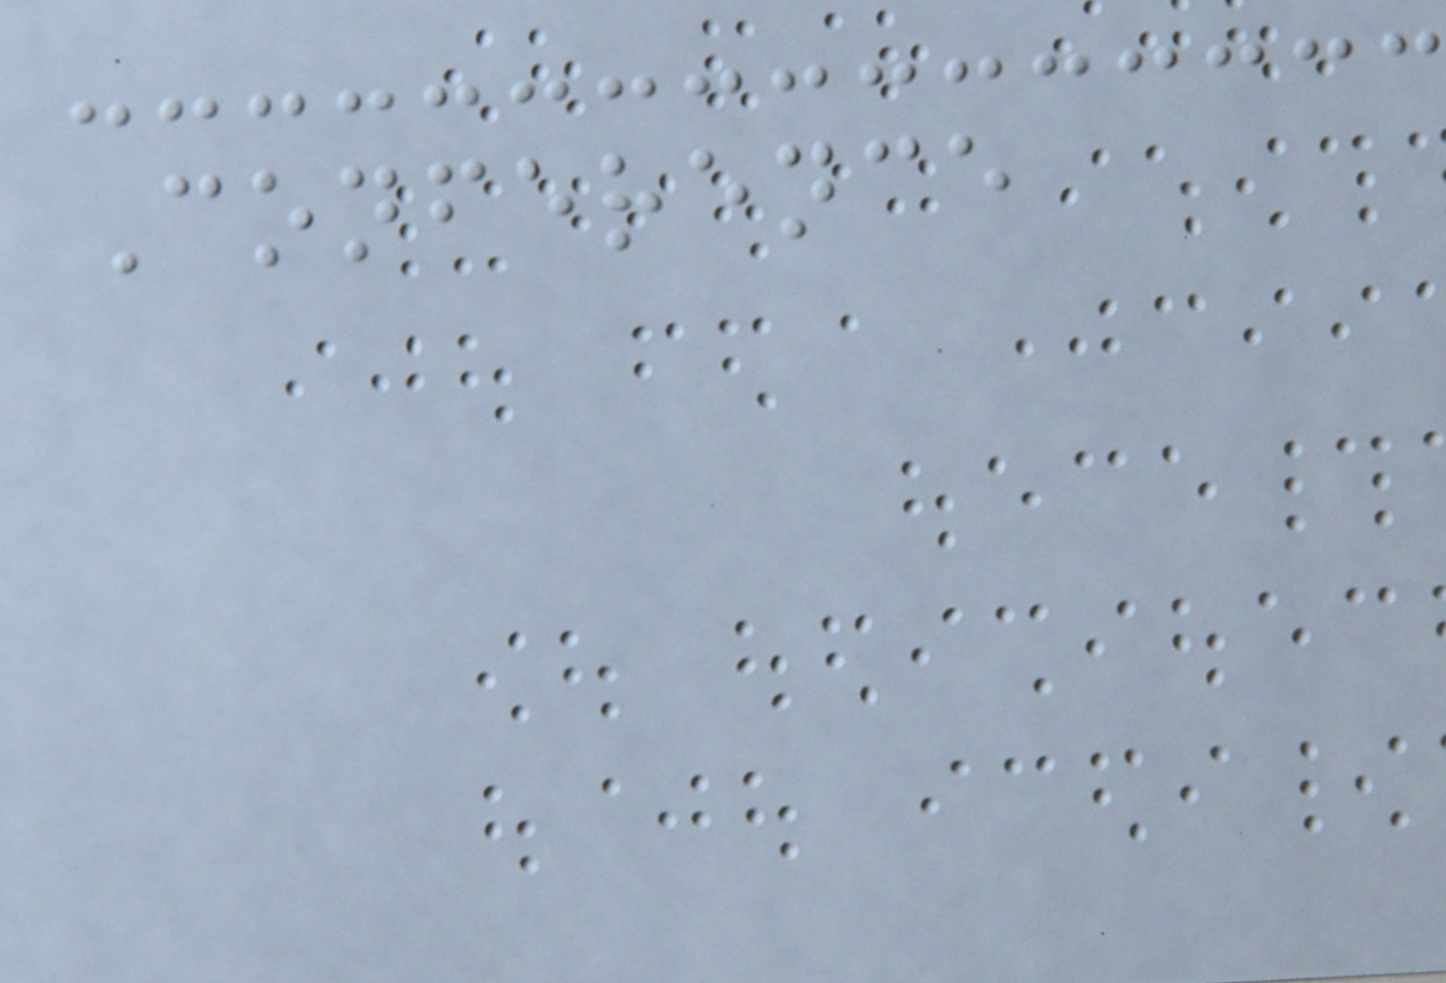Conference
